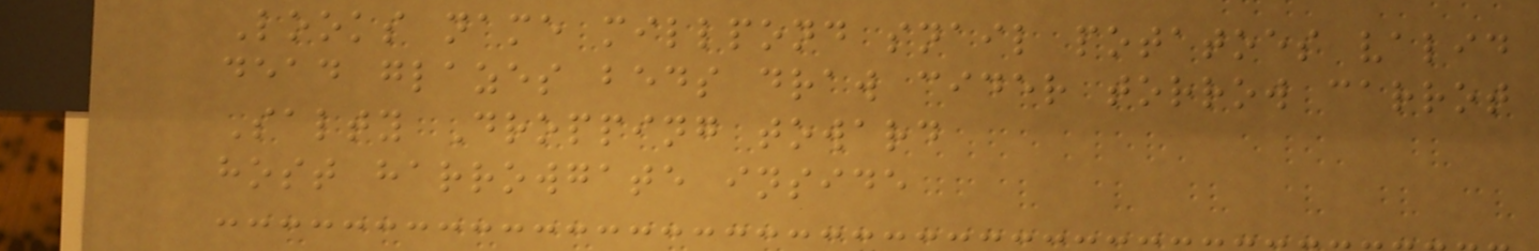Looks name millpond snail potatoes valid
dead glazes beds draw cider torrow carrot
Salty Dropping toward
host harrowgate inside
